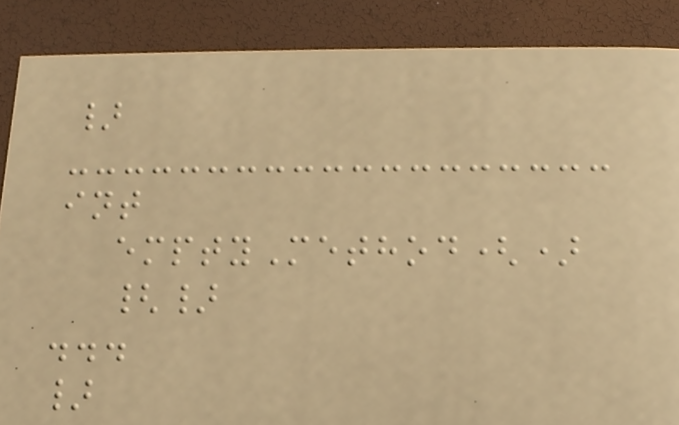}
int
emptyMethod()
{}
...
}
